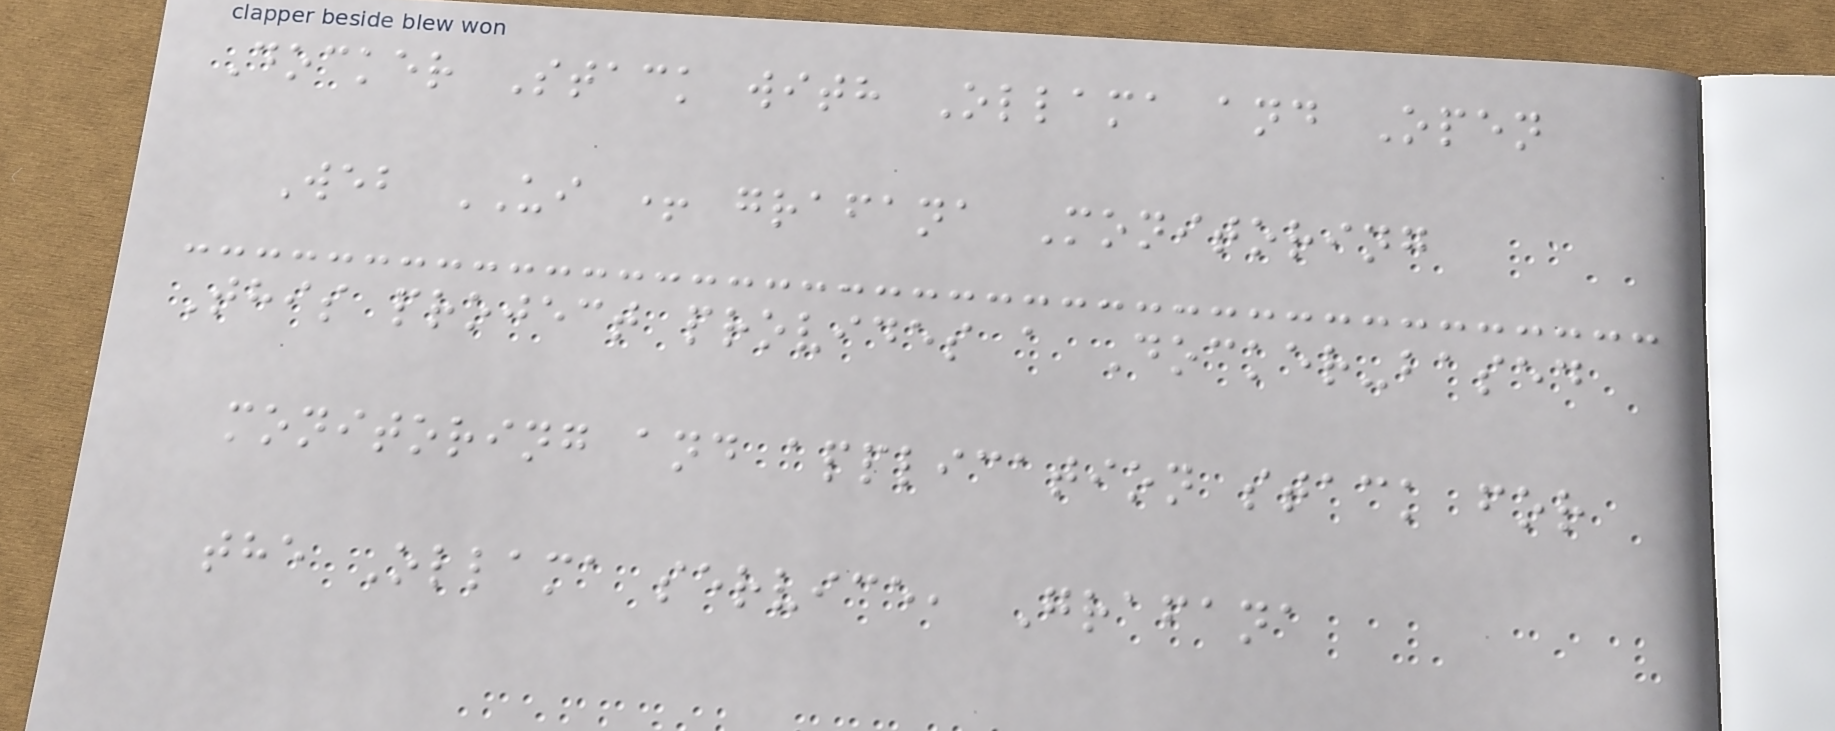Docker Stack with Ollama and Open
Web UI + grafana Monitoring
This project provides a Docker-based
monitoring and application stack for
the Ollama service, Grafana
